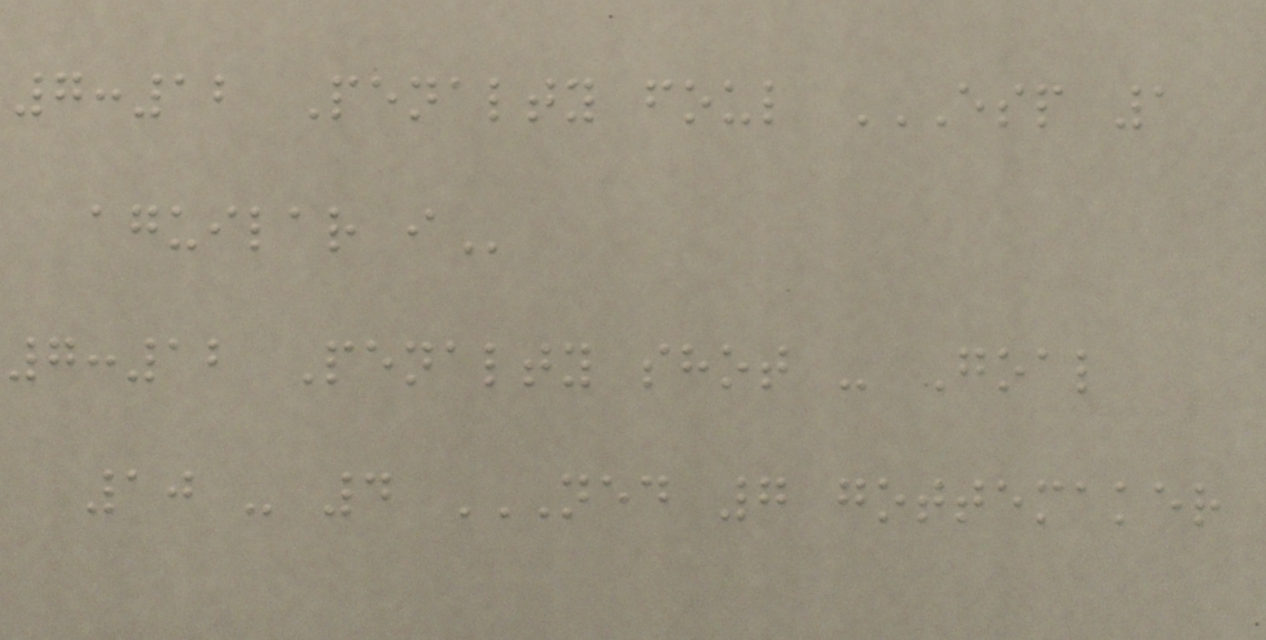7:12 Penalty foul ESP 1
AGUILAR I
7:12 Penalty shot - Goal
10 - 4 NED 7 GOTTEMAKER
